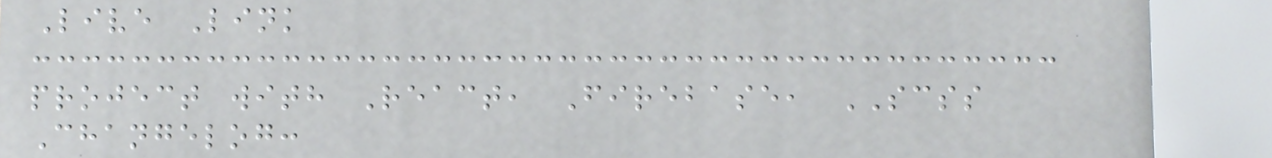Live Link
project with React, Firebase, SCSS
Changelog:
